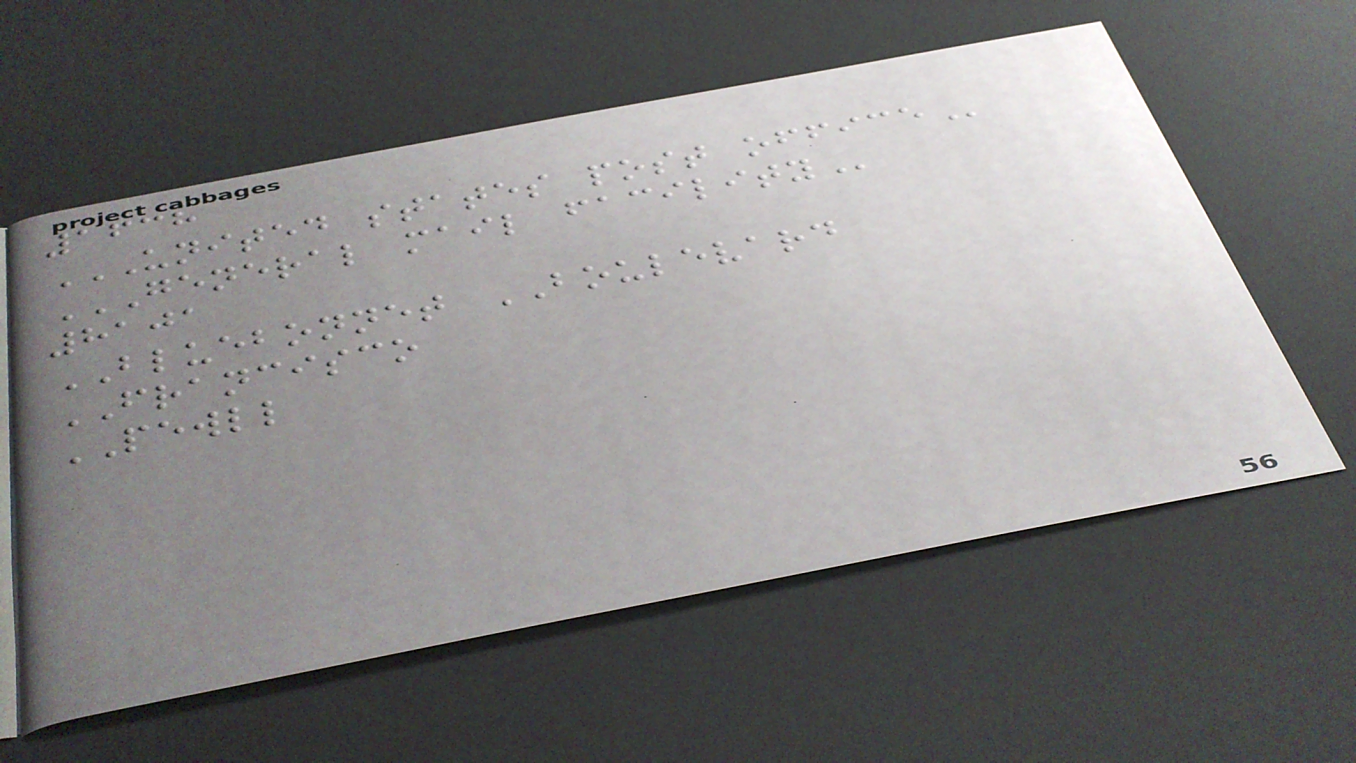1638
UNITED STATES POST OFFICE
GENERAL MAIL FACILITY
8101
BLUEBONNET BOULEVARD
FRANCISCO
PEWLL
